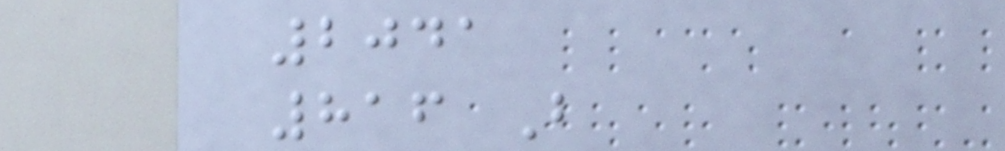2041
816 B
